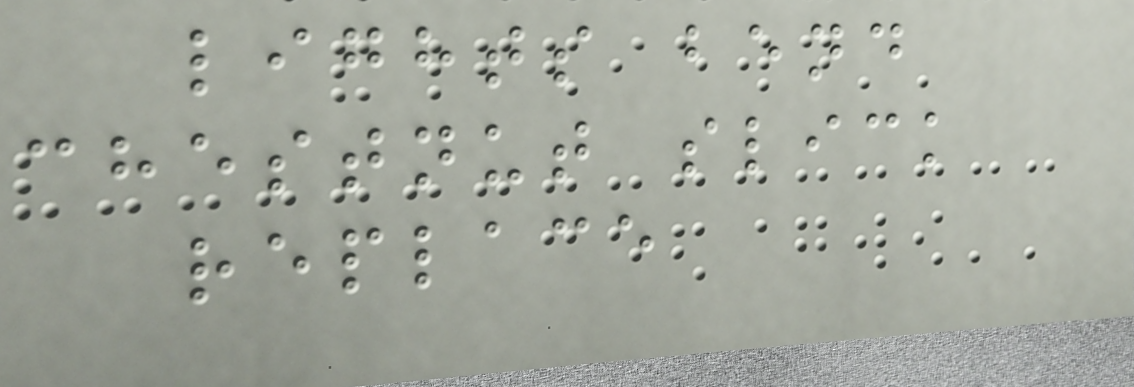lights bend
chestnut slick
replace
